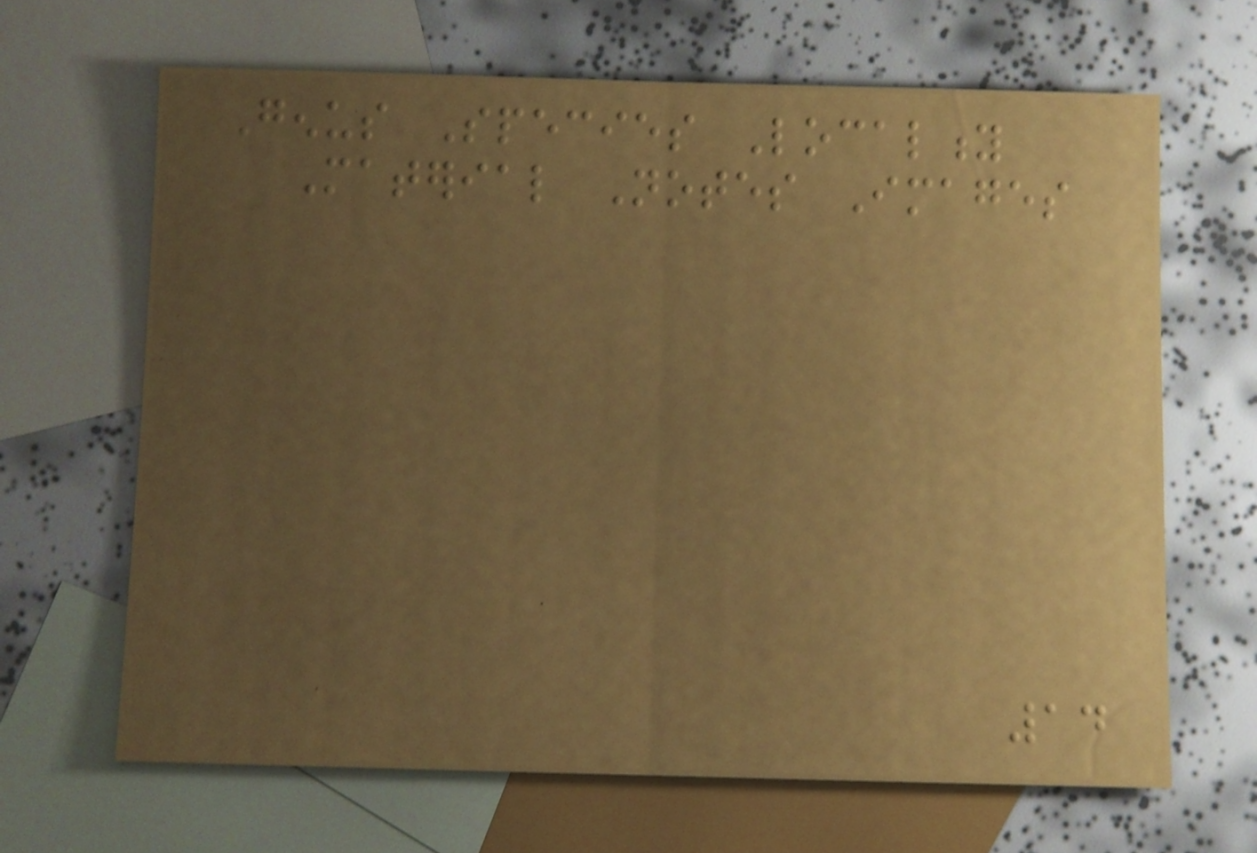Genus Species Locality
Material Notes Images
14
